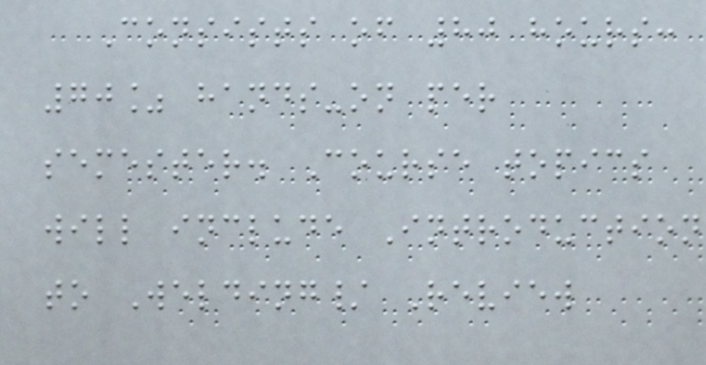Consists of 80 hours:
70% hands-on per
semester. Course topics
will include Introduction
to Welding/ Review
